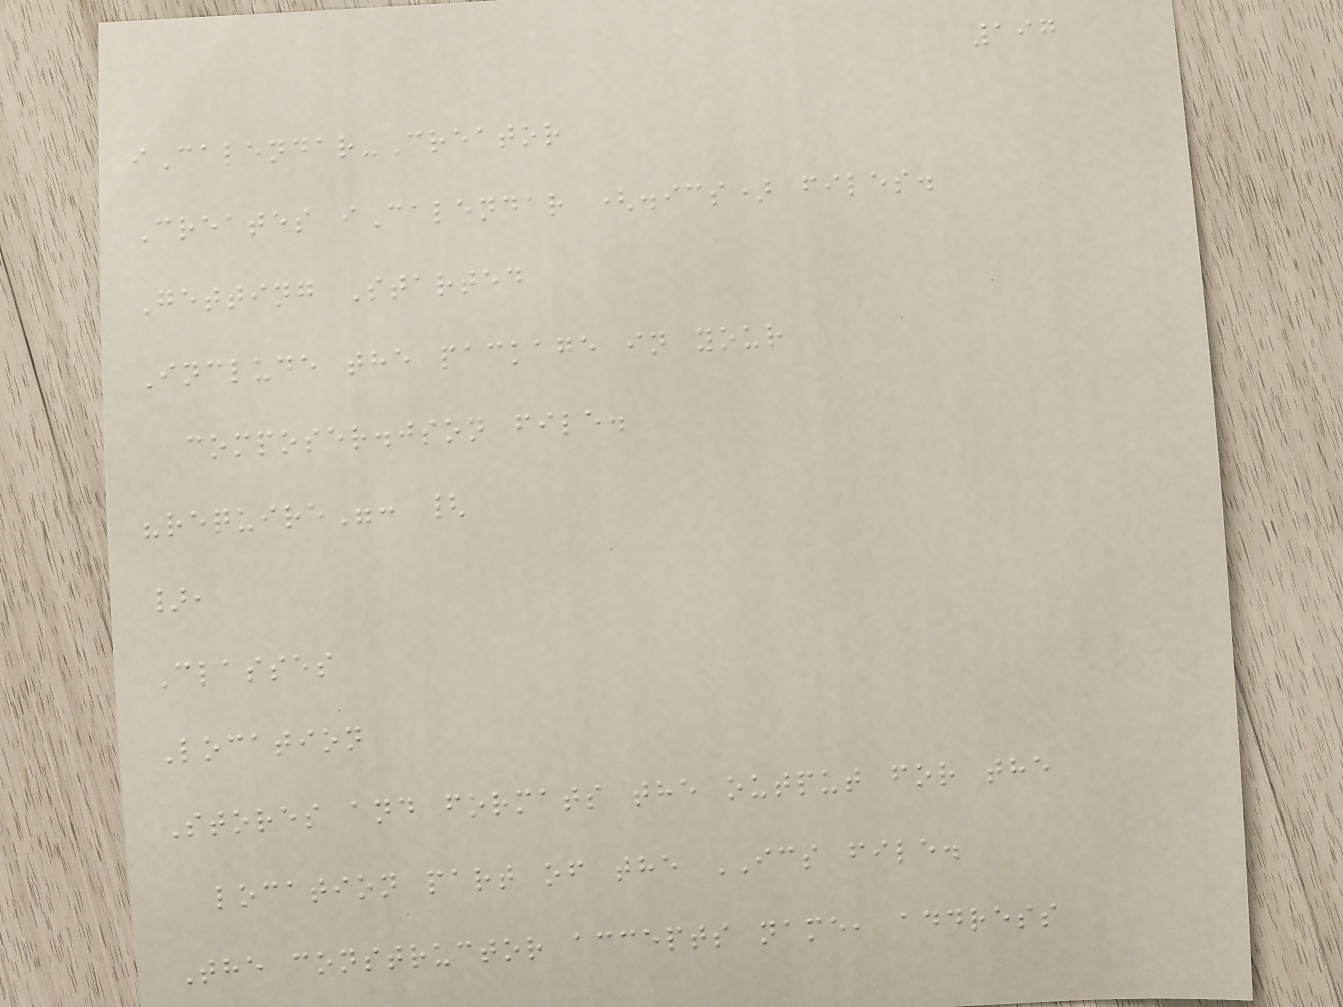197
iCalendar-Creator
Creates iCalendar (.ics) files.
Getting Started
Include the package in your
composer.json file.
"require": {
},
Classes
Location
Stores and formats the output for the
location part of the ICS file.
The constructor accepts name, address
